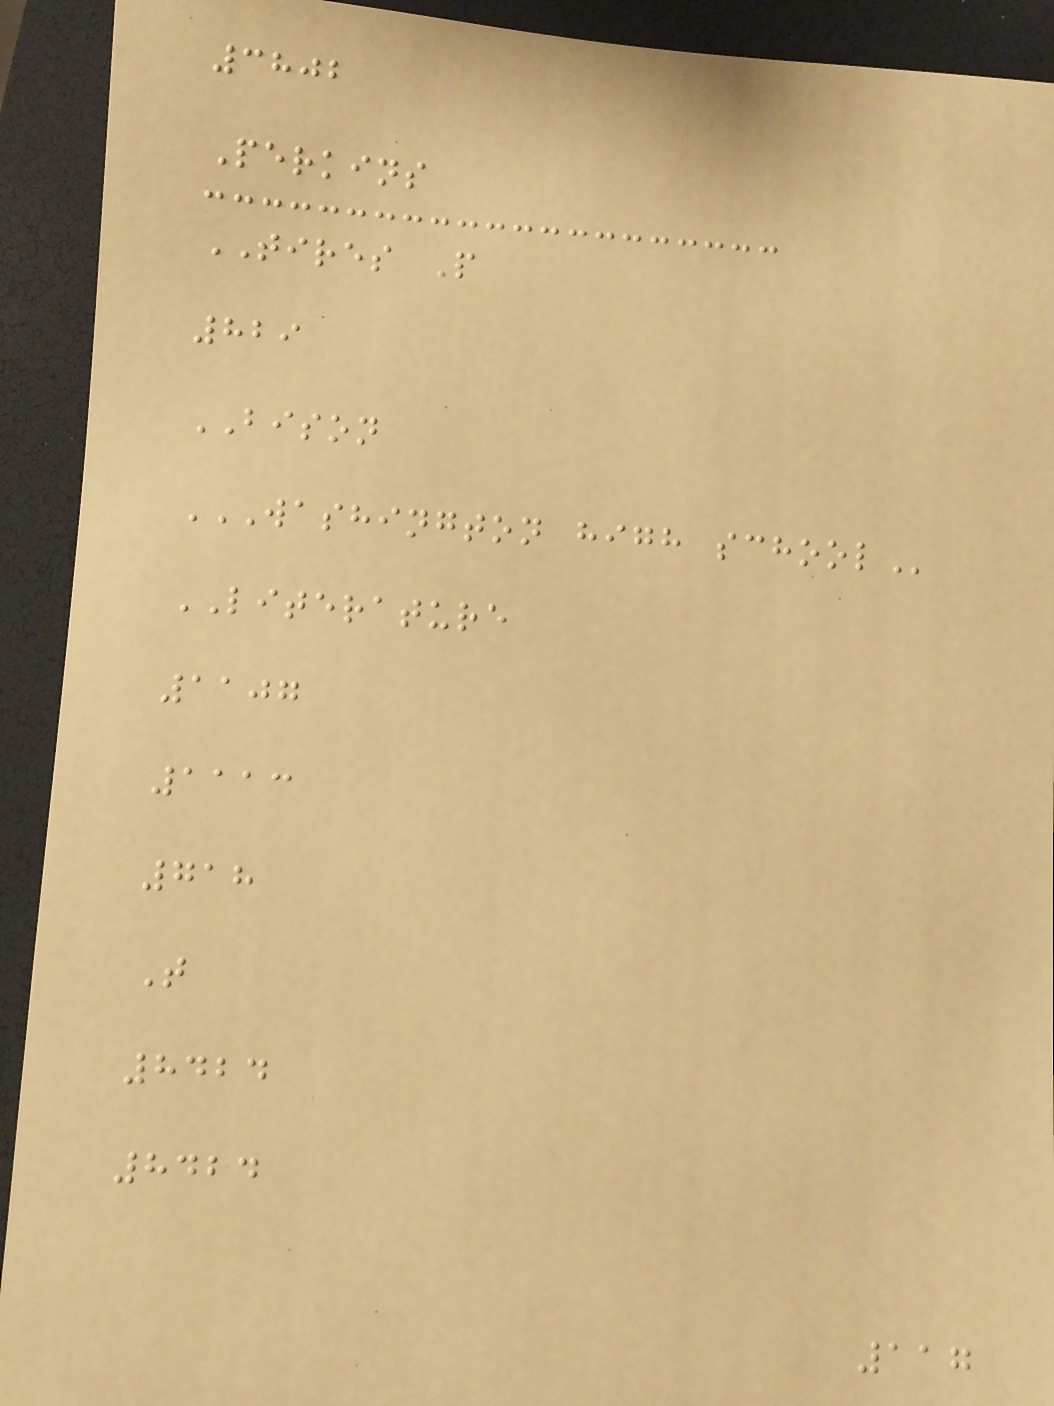3802
Perkins
TIRES P
829
BISON
WASHINGTON HIGH SCHOOL
LITERATURE
1107
1113
718
T
8424
8424
117
